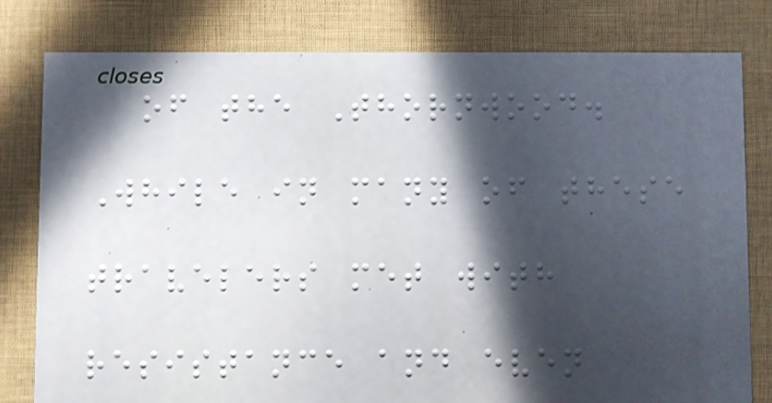of the Thornwood.
While in many of these
travelers met with
resistance and even
